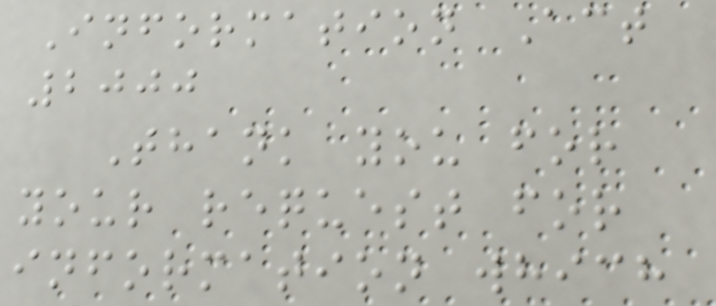Information Act
2000
Thank you for
your request for
information which
